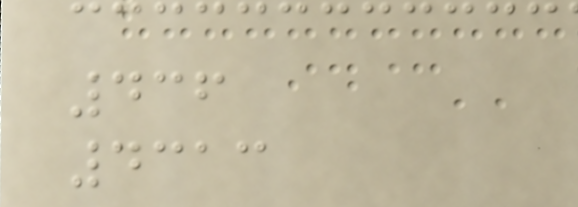436
4313
